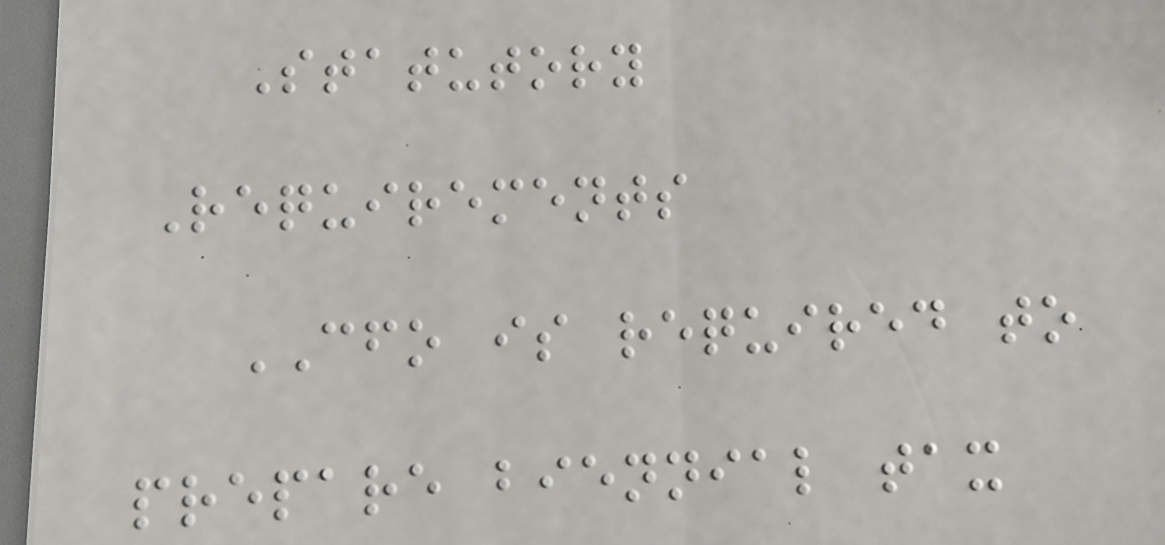Statutory
Requirements
CFO is required to
prepare biennial tax
